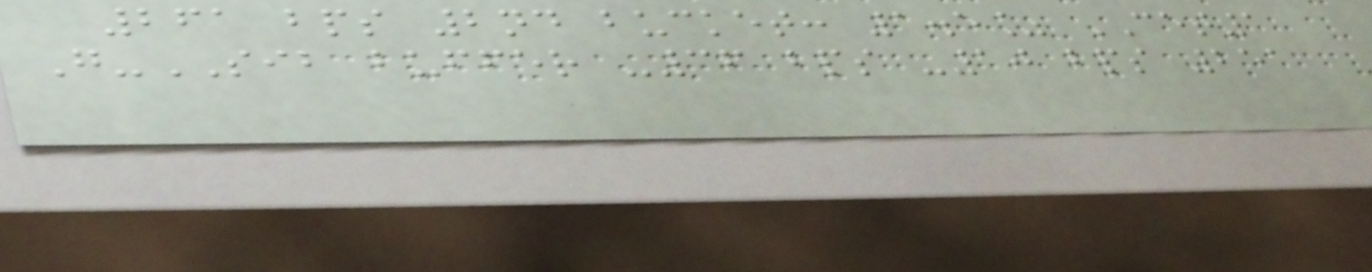261 bps 2nd bucket: 1.5% CET1
G-SIB buffer -36 bps -10 bps 251
